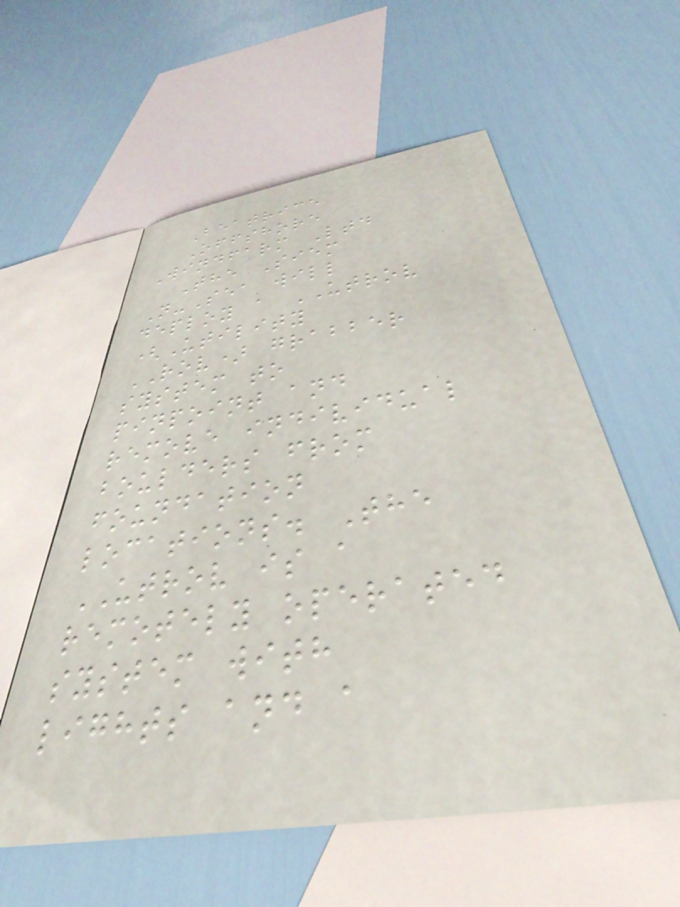Beatrice
Offshore
Windfarm Ltd
The Siem
N-Sea will
deploy a UTROV
(Utility
ROV) grabber
system to
pinpoint and
remove individual
boulders from
foundation
locations. The
UTROV is a
remotely operated
system with
lights and a
